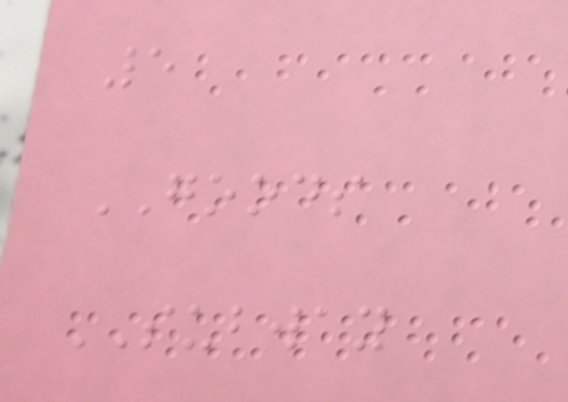5
GOODS
SUBWAY
